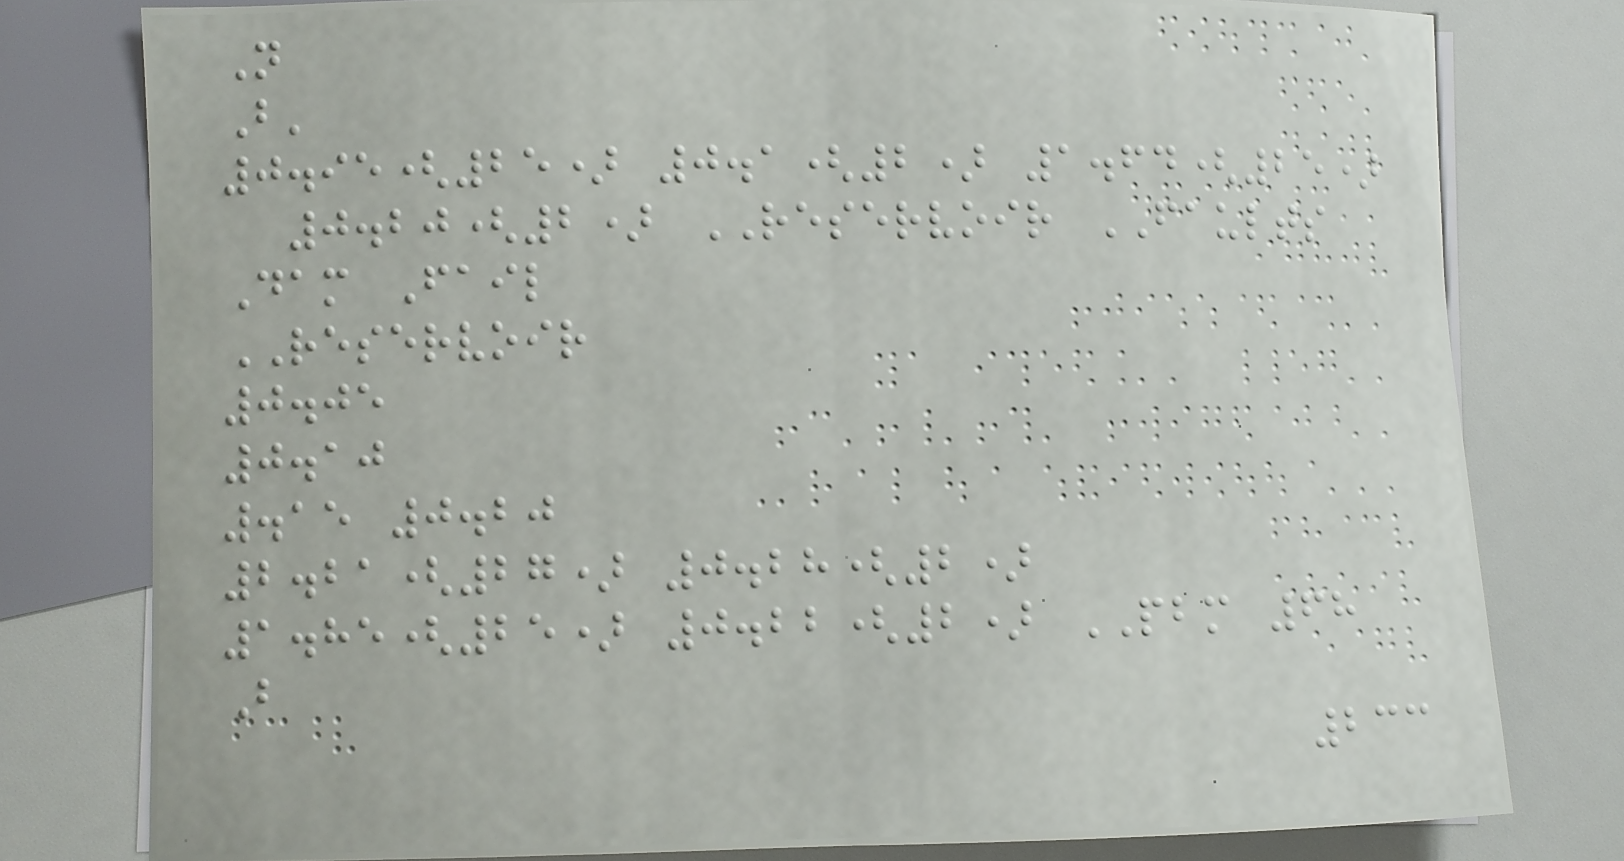N
B'
0.95(25) 0.1(2) 1.64(25)
0.20(2) RESERVOIR FAULTS
Dam Fail
RESERVOIR
0.05
0.10
.15 0.20
2.21(27) 0.28(2)
1.85(25) 0.22(2) PBM 68
B
233
